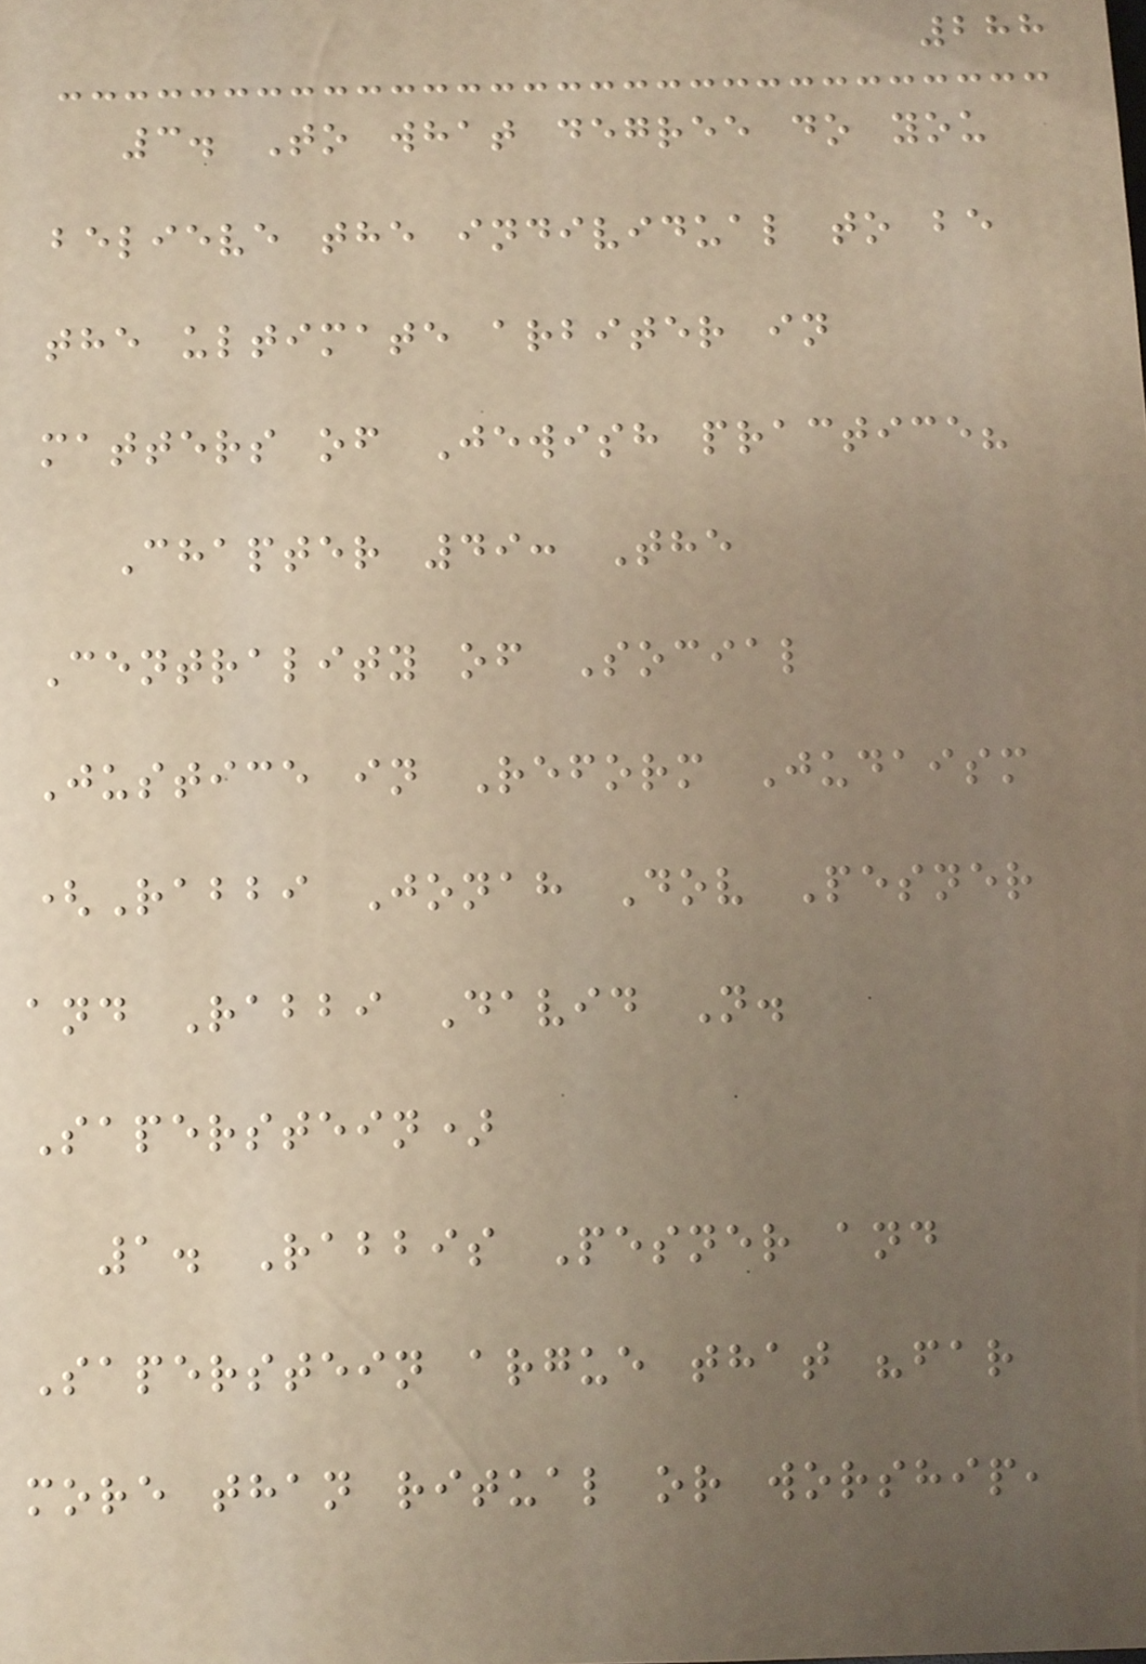288
3. To what degree do you
believe the individual to be
the ultimate arbiter in
matters of Jewish practice?
Chapter 49: The
Centrality of Social
Justice in Reform Judaism
(Rabbi Jonah Dov Pesner
and Rabbi David N.
Saperstein)
1. Rabbis Pesner and
Saperstein argue that "far
more than ritual or worship,
